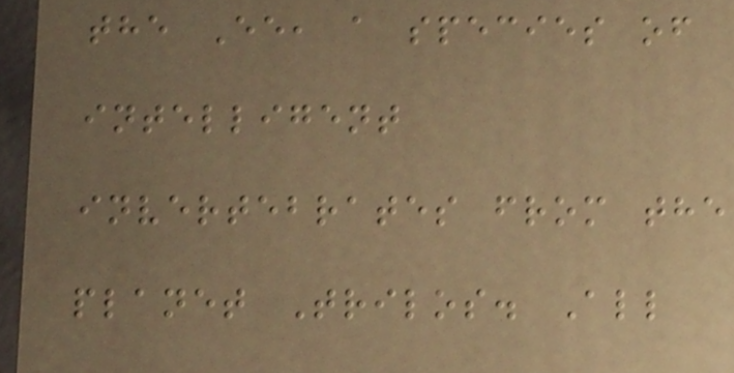the Ee, a species of
intelligent
invertebrates from the
planet Trilos. All
